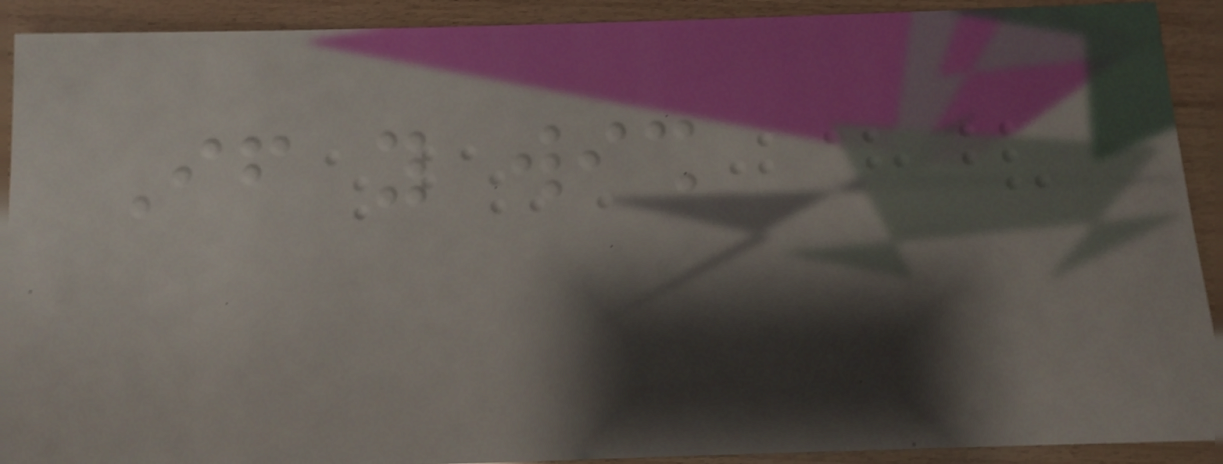If you wish
